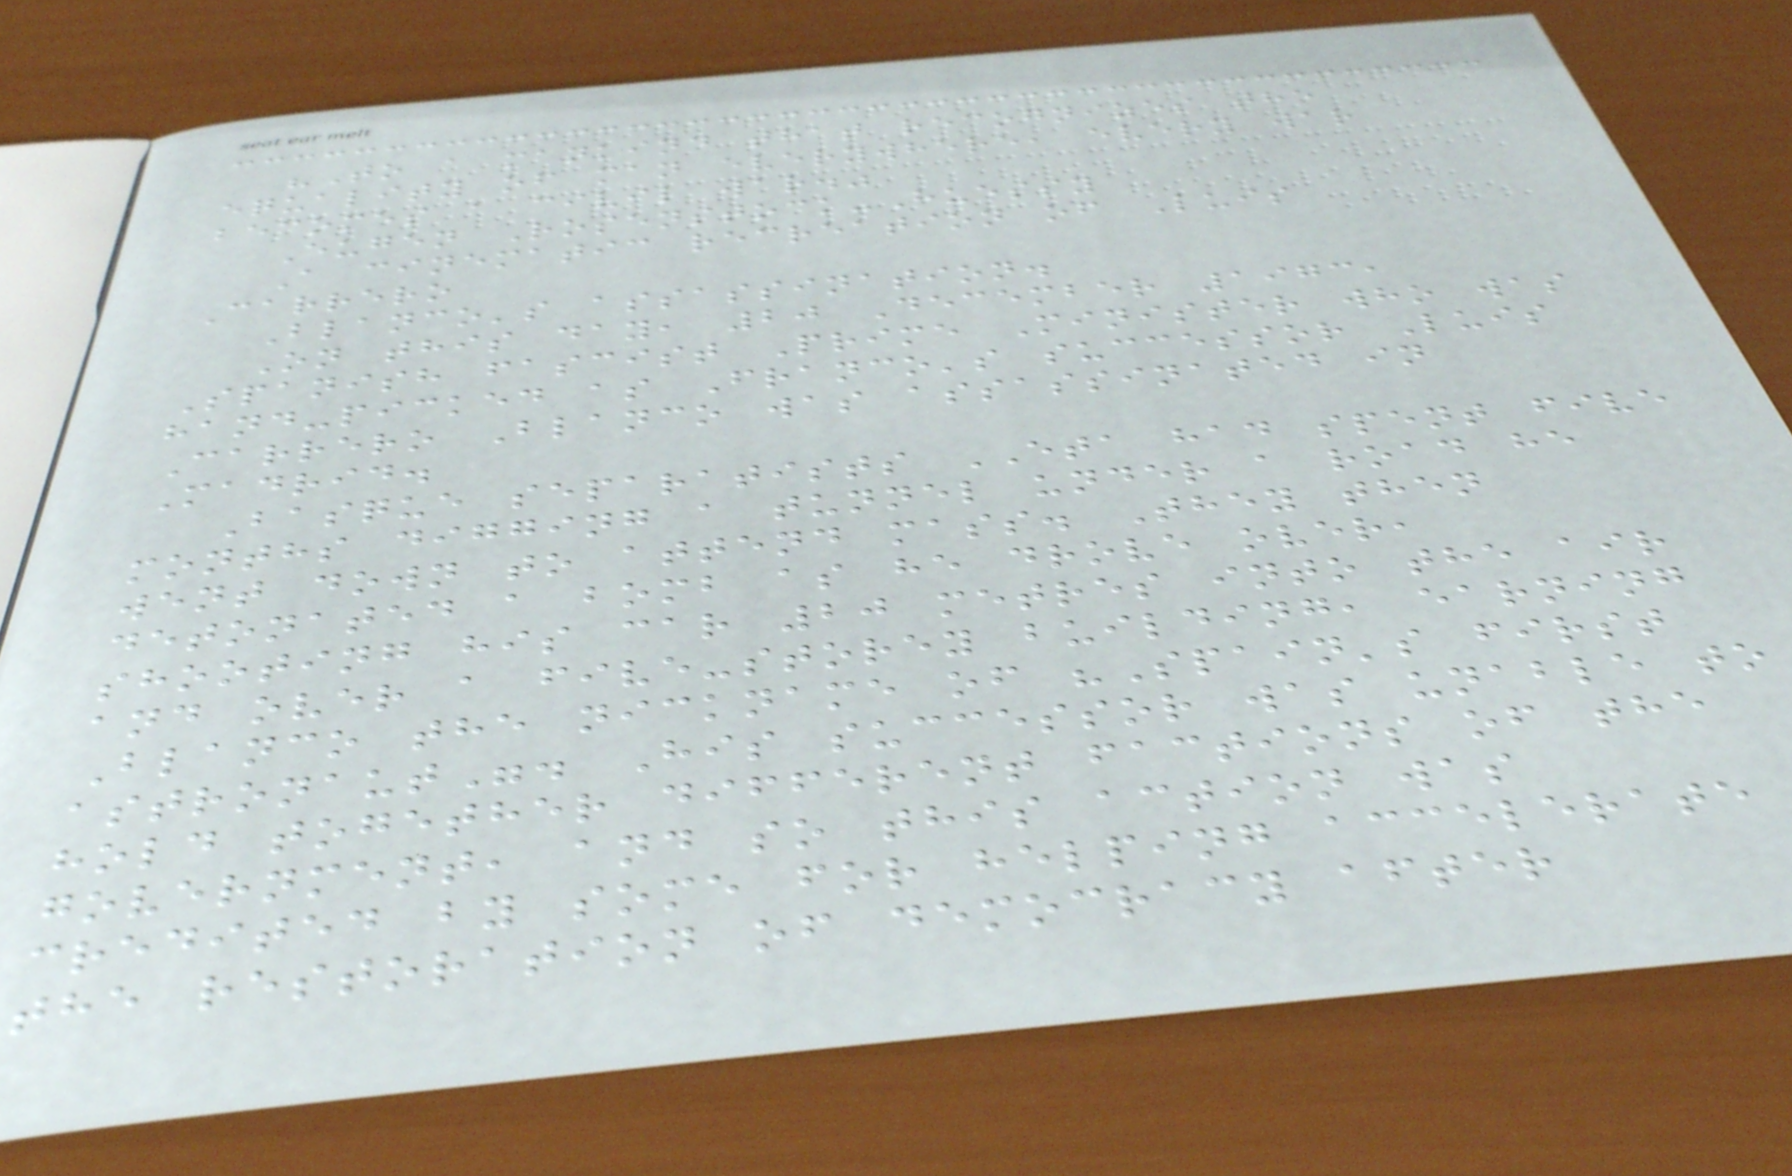"To a mankind that recognizes the
equality of man everywhere, every war
becomes a civil war."
Eugen Rosenstock-Huessy
A cinematic recreation of Luis
Carrero
Blanco's assassination.
On this day, 20 December 1973,
Spanish fascist Prime Minister who was
hand-picked as Franco's successor Luis
Carrero Blanco was assassinated in
Madrid.
Basque separatists ETA had spent five
months digging a tunnel under a road he
went down to attend mass. They then
detonated a bomb as he drove over,
shooting his car 20 metres into the air
and over a five-storey building, earning
Blanco the nickname of "Spain's first
astronaut". His successor was unable to
hold together different factions of the
government, and so this action was
credited by some for helping accelerate
the restoration of democracy after
